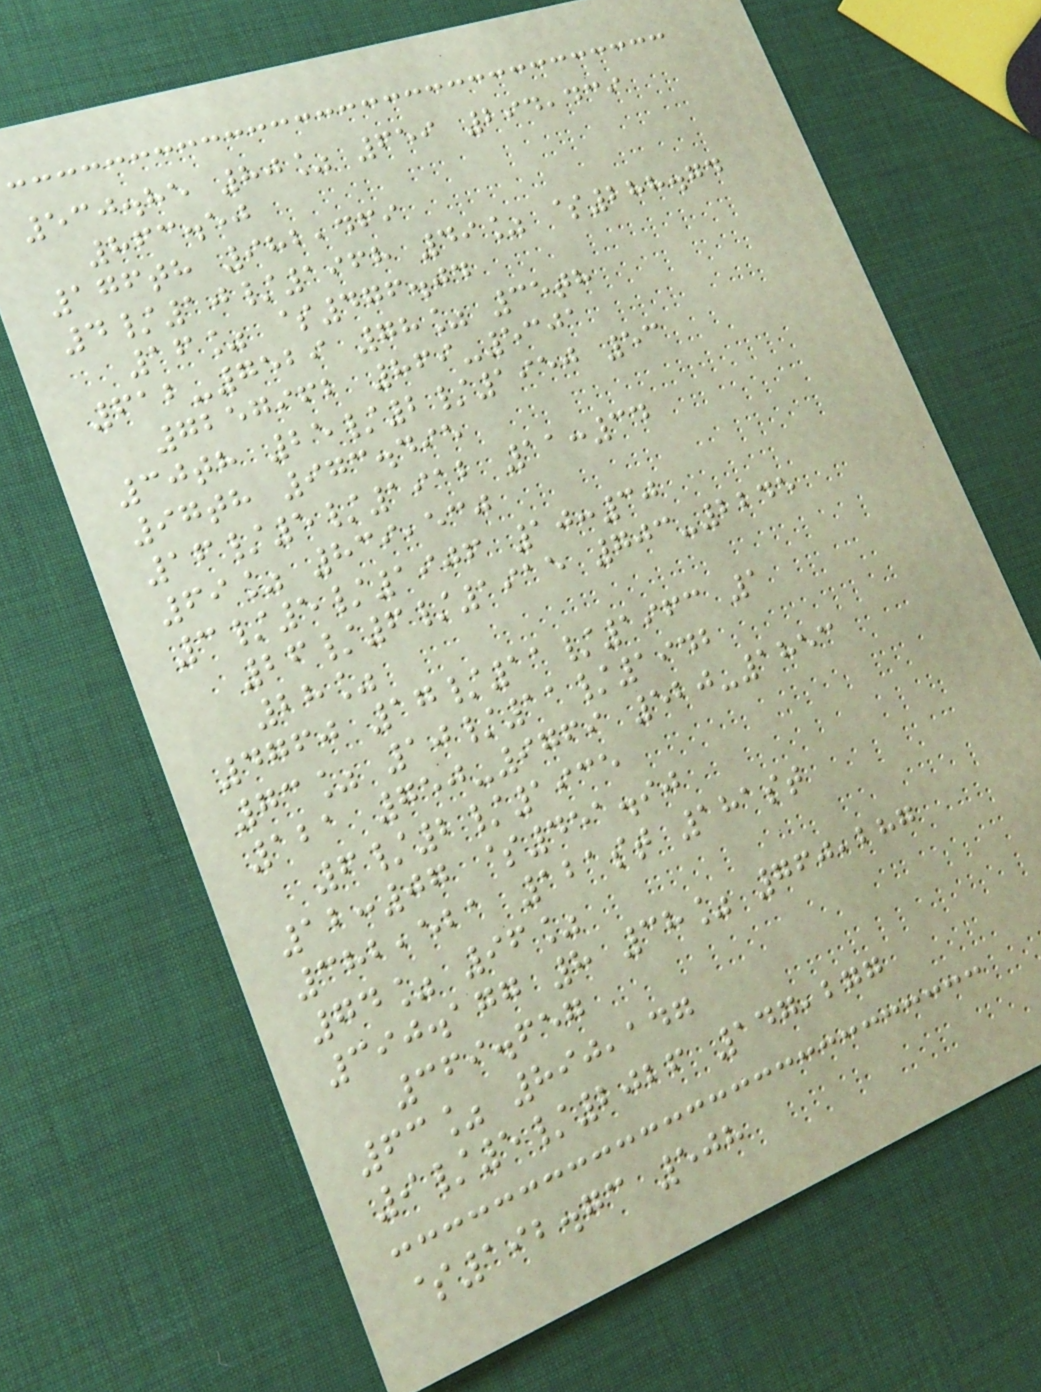530.85 80% 659 294,439
863.50
176th 982,469
4/10/1968 49% $288.74
16% $476.04
612-7529 78% 35th
7257962 869-5301
30th 25/2/1950 53
97th 973.495
16/5/1912 11:34
69% 839,530
3/5/1906 10:30
26/6/1915 703-2245
28%
4760 17/11/1963 1
73% 10/11/1942
121 750-9769 520-1853
6/2/1935
12:07 $451.90
382,521 121st 181st
74% 96%
390.177 8 38% 760,287
369.657
63% 890,147
9/5/2026 147,277
$192.73 508
